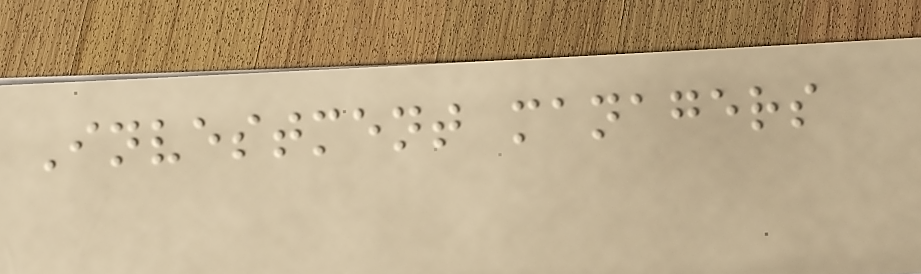Investment managers
